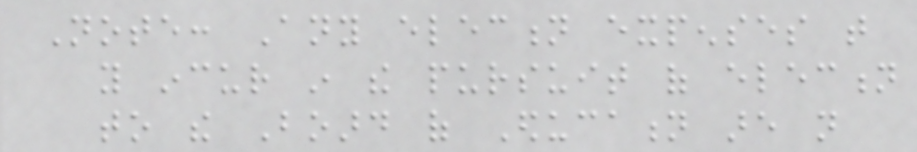Note: Any election expenses that
you incur in the pursuit of election
to the Board of Education are not
